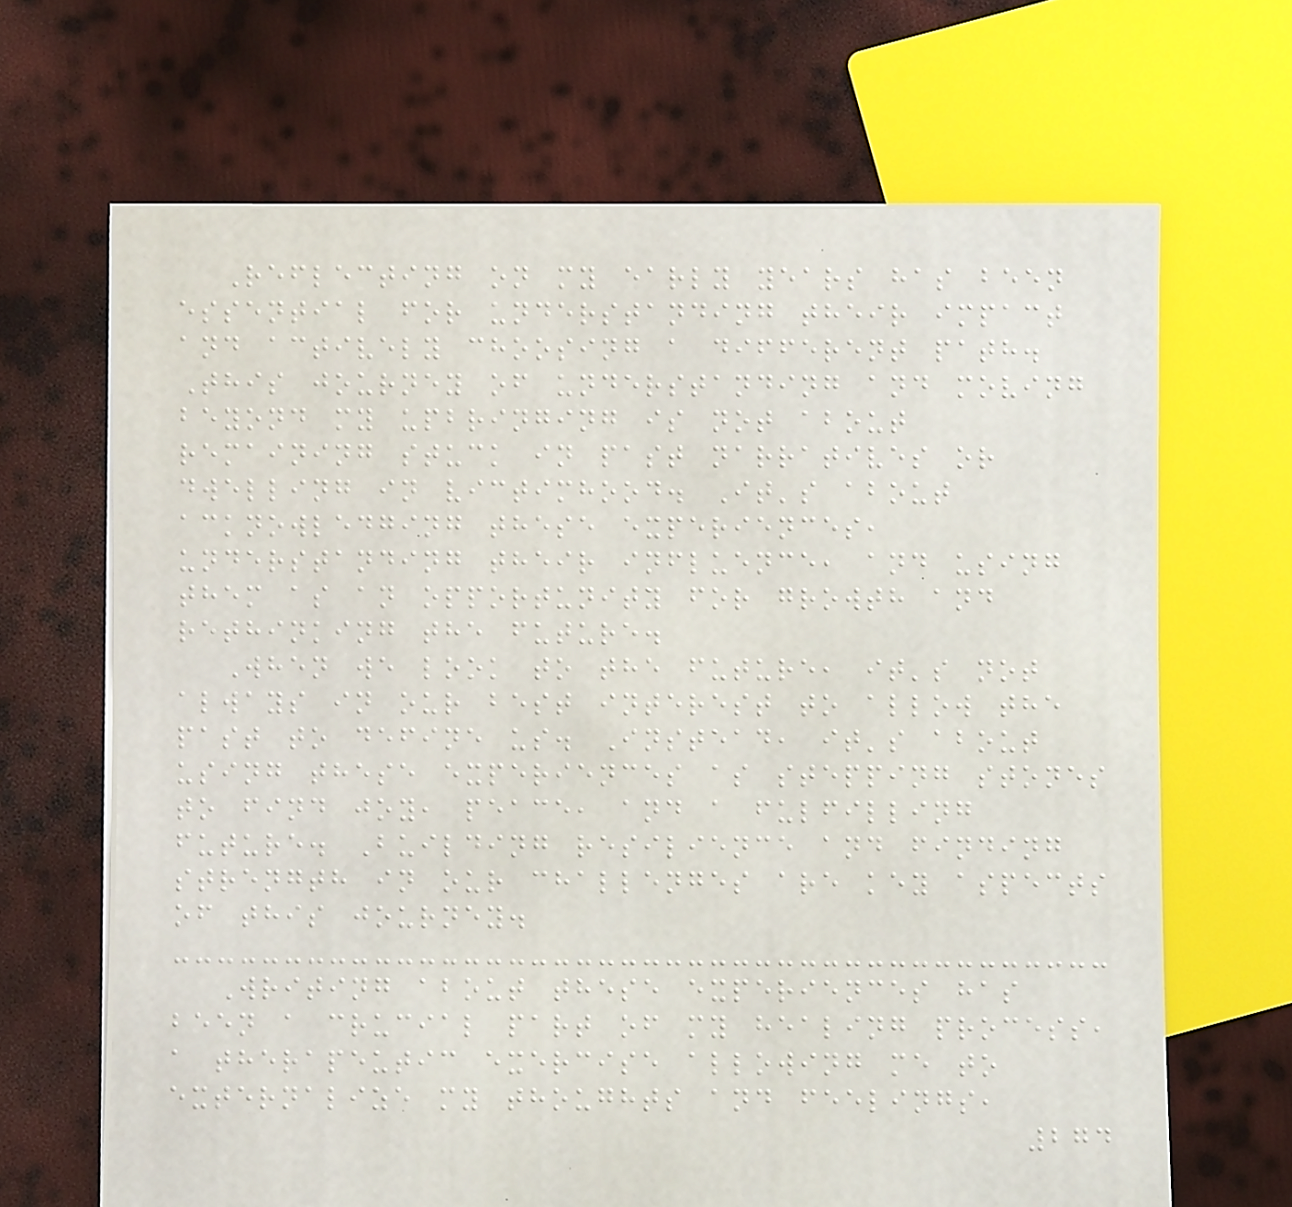Reflecting on my early years has been
essential for understanding their impact
and actively choosing a different path.
This journey of understanding and moving
beyond my upbringing is not about
remaining stuck in past narratives or
dwelling in victimhood. It's about
acknowledging these experiences,
understanding their influence, and using
them as an opportunity for growth and
rethinking the future.
When we look to the future, it's not
always in our best interest to allow the
past to define us. Instead, it's about
using these experiences as stepping stones
to find joy, peace, and a fulfilling
future. Building resilience and finding
strength in our challenges are key aspects
of this journey.
Writing about these experiences has
been a crucial part of my healing process,
a therapeutic exercise allowing me to
externalize my thoughts and feelings,
274
